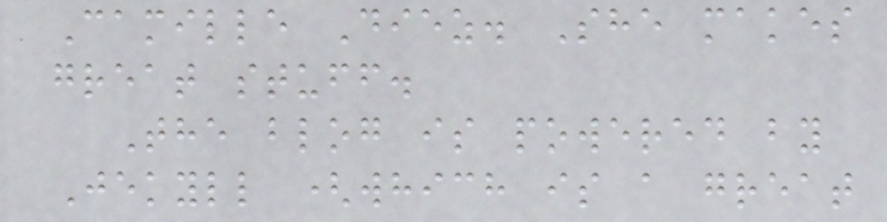Camille Diez. She makes
great stuff.
The blog is powered by
Jekyll (which is a great
